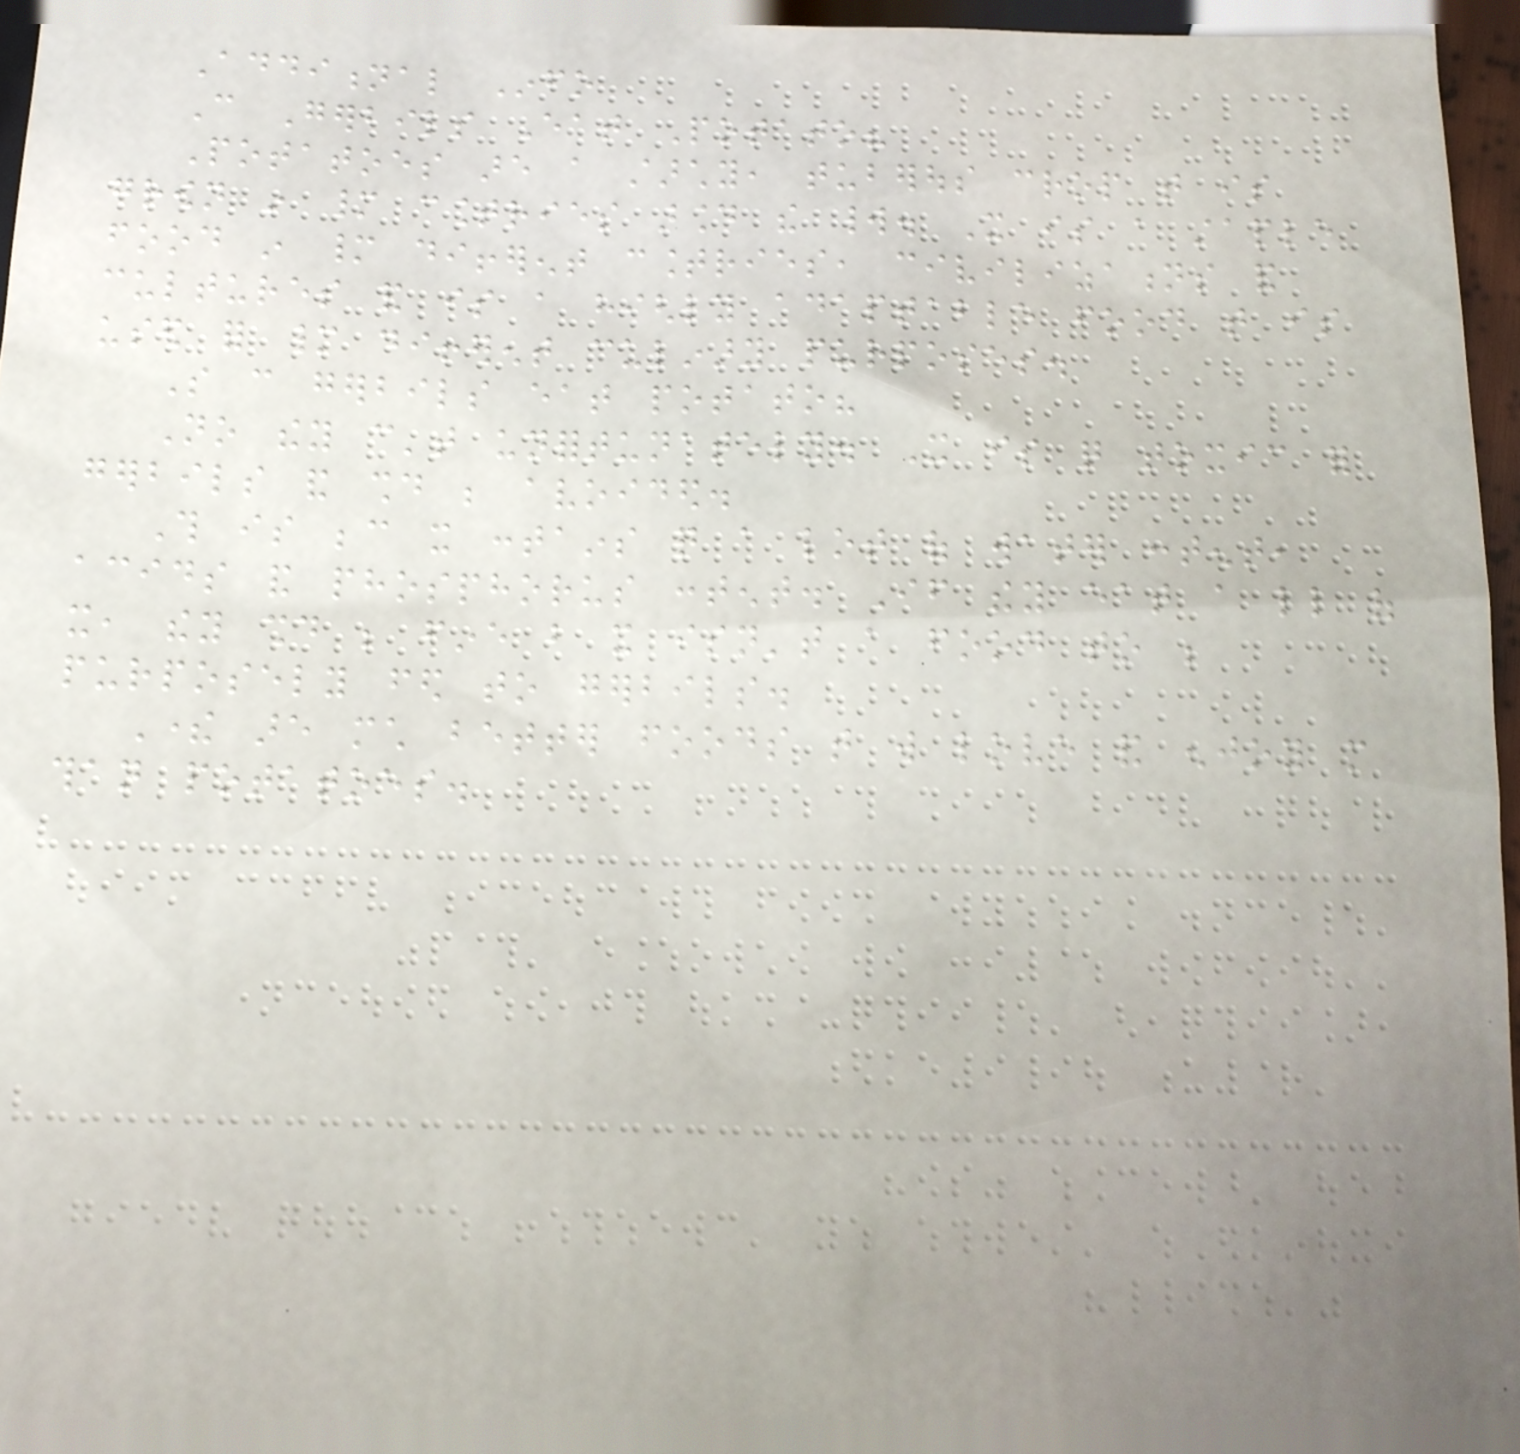Additional Info
Can Gerbils Eat Potato?
Potatoes are a starchy, tuberous crop that is
grown in many countries around the world. It is a staple
food in many different countries, civilizations and
cultures and is a highly adaptable food that is
used for many different culinary purposes.
So can gerbils eat potato?
No they can't unfortunately. It is quite toxic for
gerbils and should be avoided.
This is because it contains quite a lot of water content,
acids and phosphorus content. If they eat a little of
it, they should be fine but it isn't a food to be
purposely fed to gerbils.
There are much better foods that will love and enjoy more
than potatoes.
